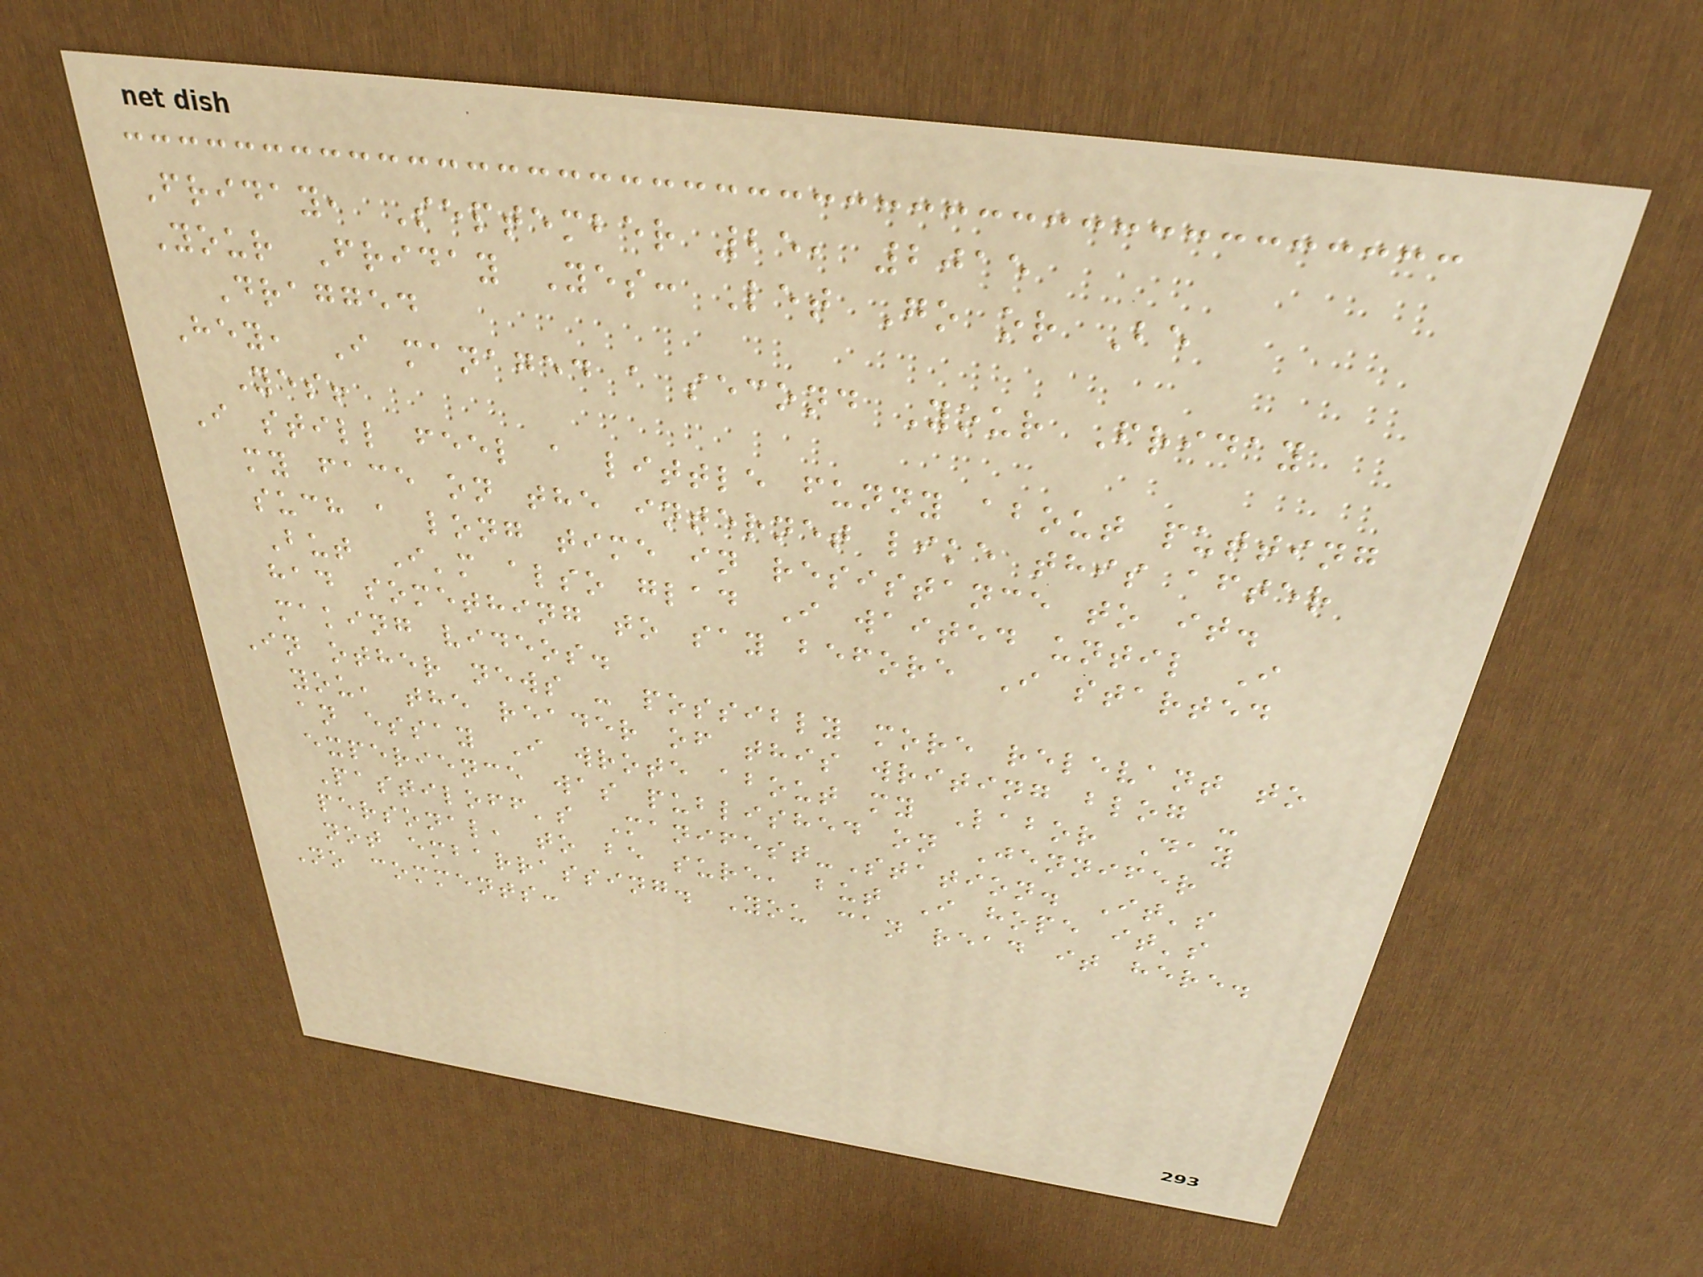Friday, September 25, 2015
Your Friday Yes: Let Go or Be
Dragged
Hey, I managed a second Your Friday
Yes!
I still feel a little funny about putting
my face on the internet like this after
such a long time in resistance to it.
But I'm also glad I waited until I
had something to say before I started
making videos.
In other news - possibly more relevant to
you, the reader of this writing blog -
an essay I wrote about my Labor Day
experience was published on Jennifer
Pastiloff's Manifest-Station. It's
personal, to be sure, but I hope it's
not embarrassing. You can read it here.
No comments:
